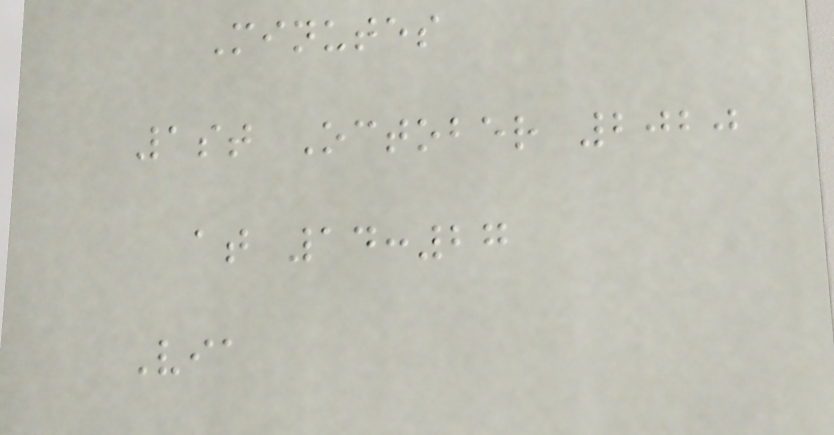Minutes
1st October 2020
at 14:27
Via
